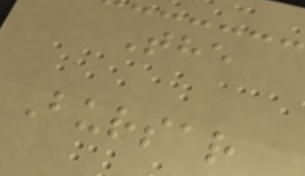The
Bursar
